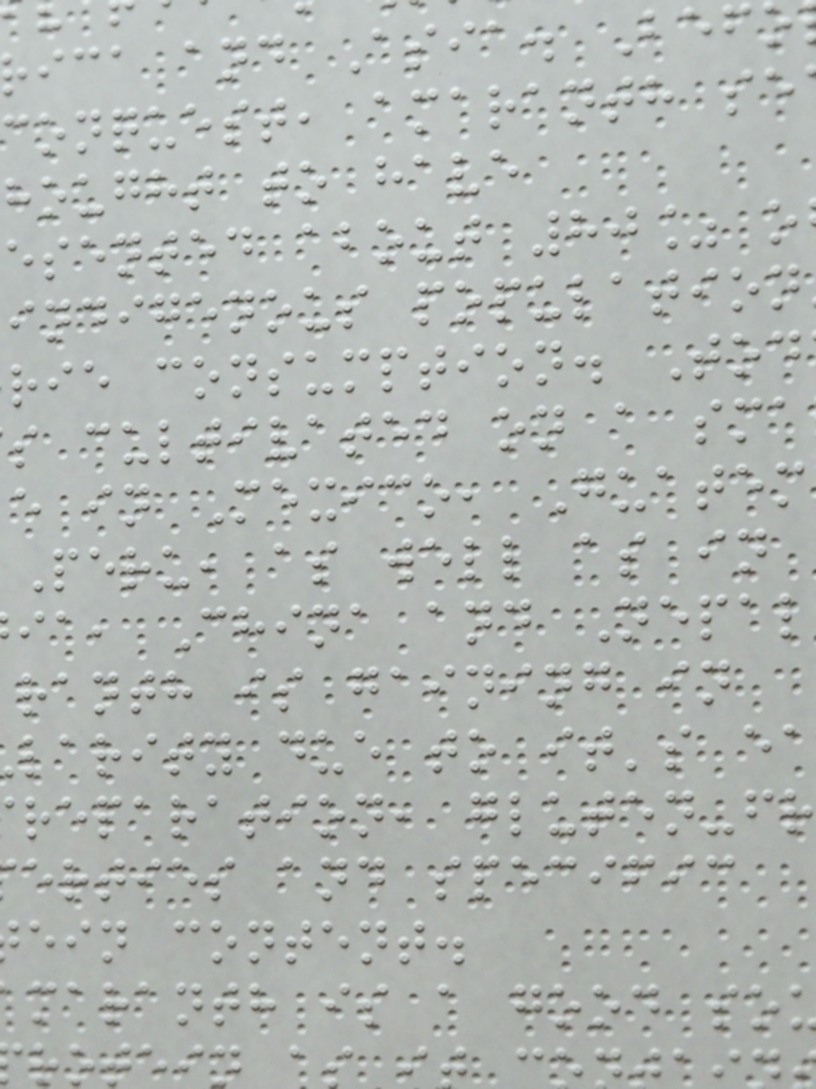ica and Asia. Bef
conquest, amaranth se
hought to have
esented about 80% o
indigenous population
rie consumption. Tod
s cultivated on a sma
e in Mexico, Guatem
Peru, as well as in
ia, China and Nepal
ranth is gaining in
larity due to it's ea
reparation, gluten-fr
erties and specific
ein content.
maranth is a good so
